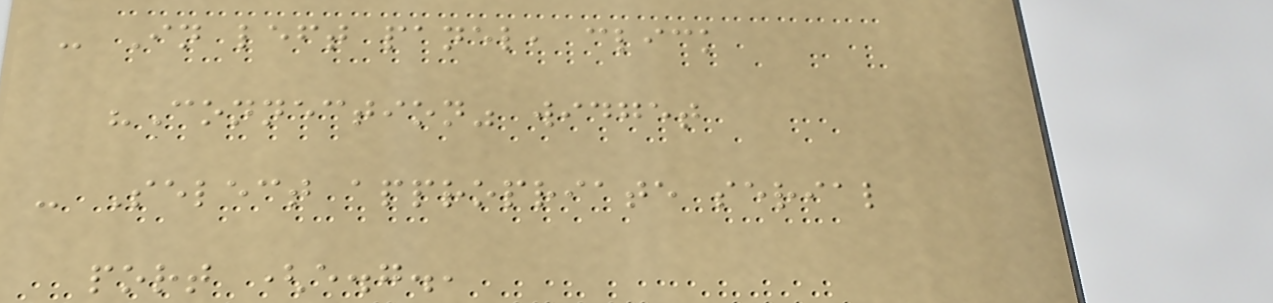- In left panel, click
"Connection" widget
- Select appropriate serial
port (e.g.,
